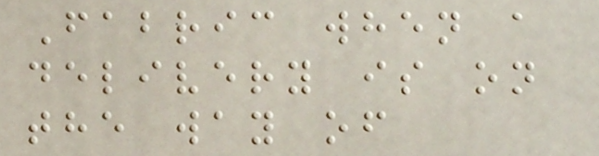Fabric when a
delivery is on
the way of
